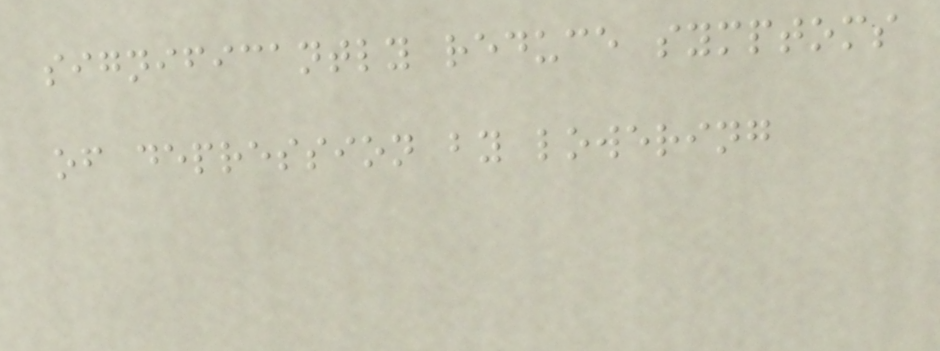significantly reduce symptoms
of depression by lowering
